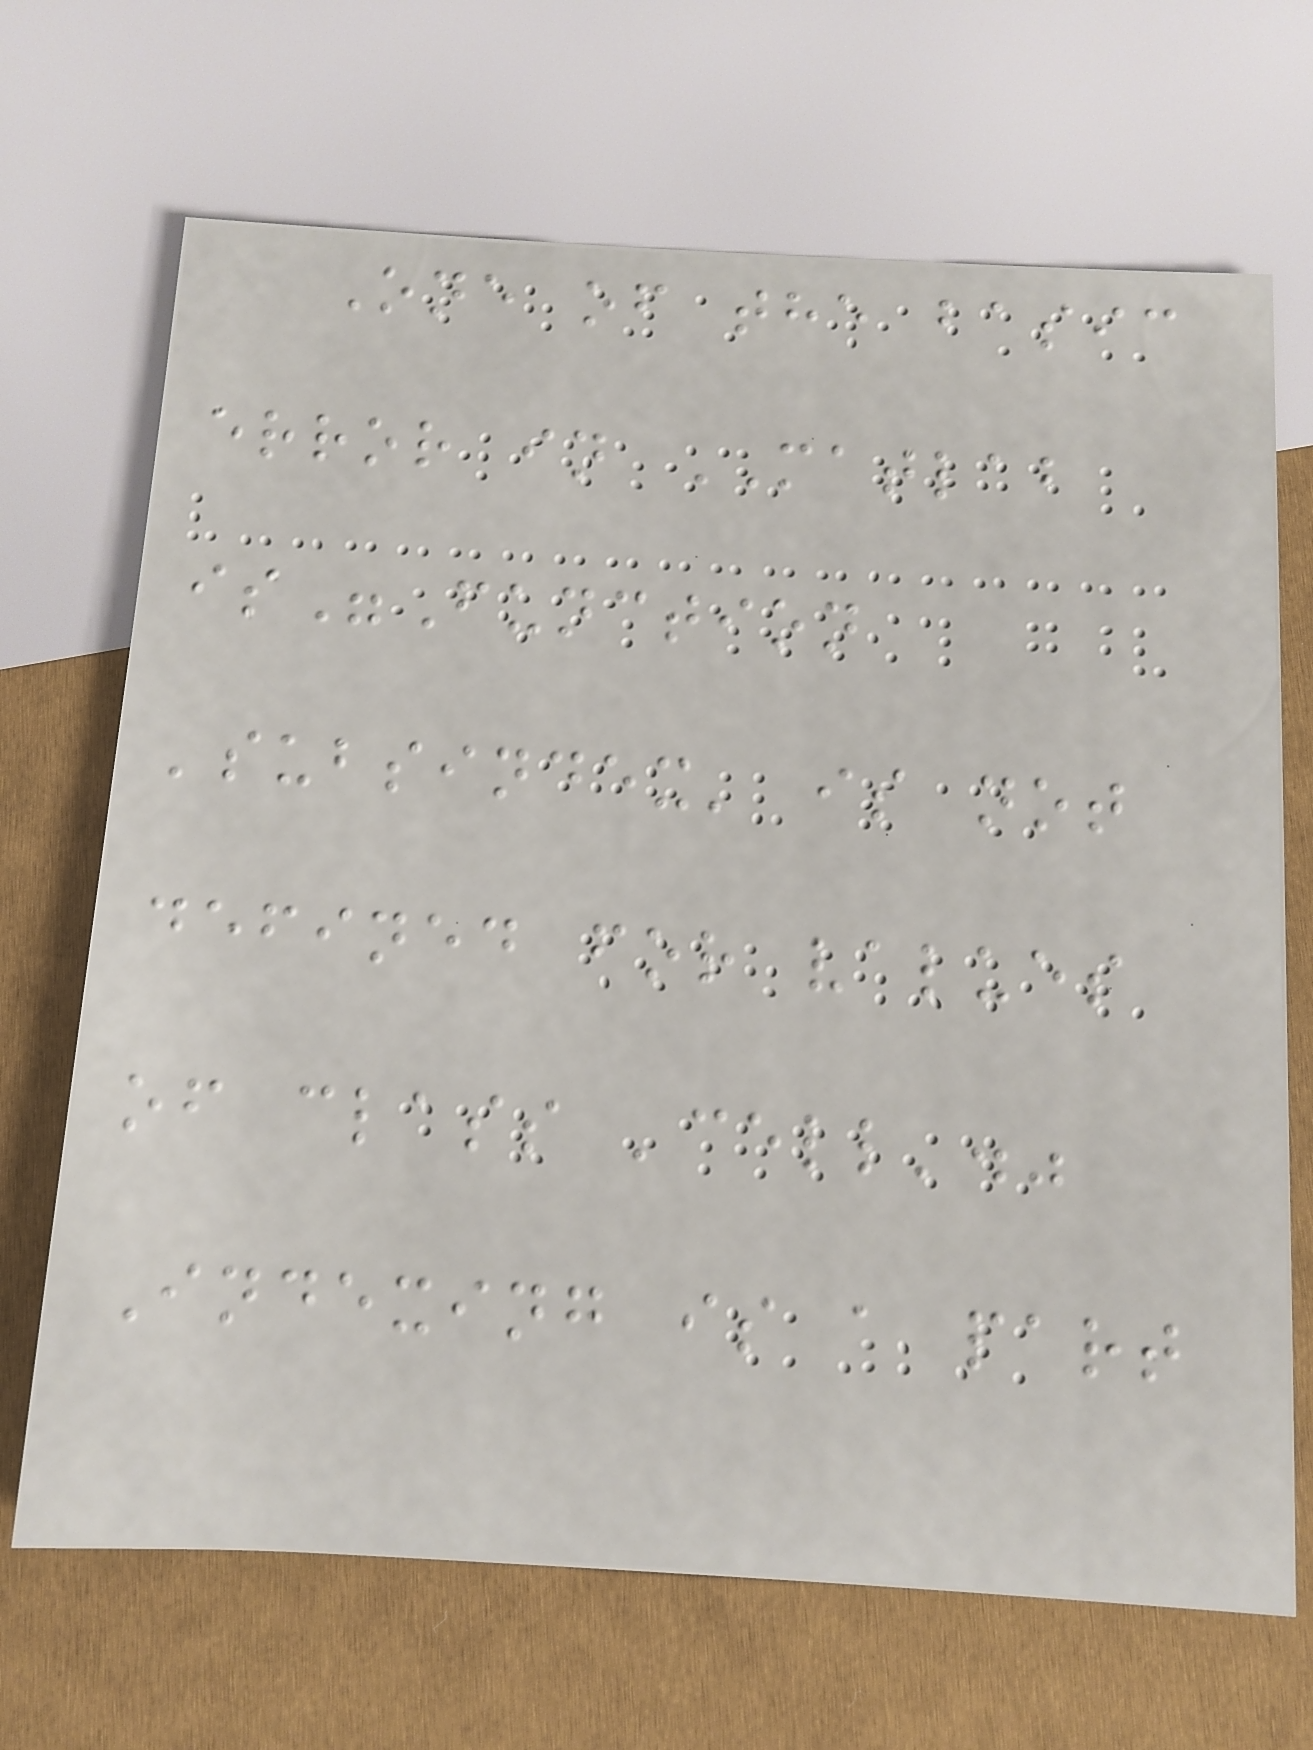One of the basic
error in MATLAB
is"Function
'subsindex' is not
defined for values
of class 'cell'."
Indexing is a part
